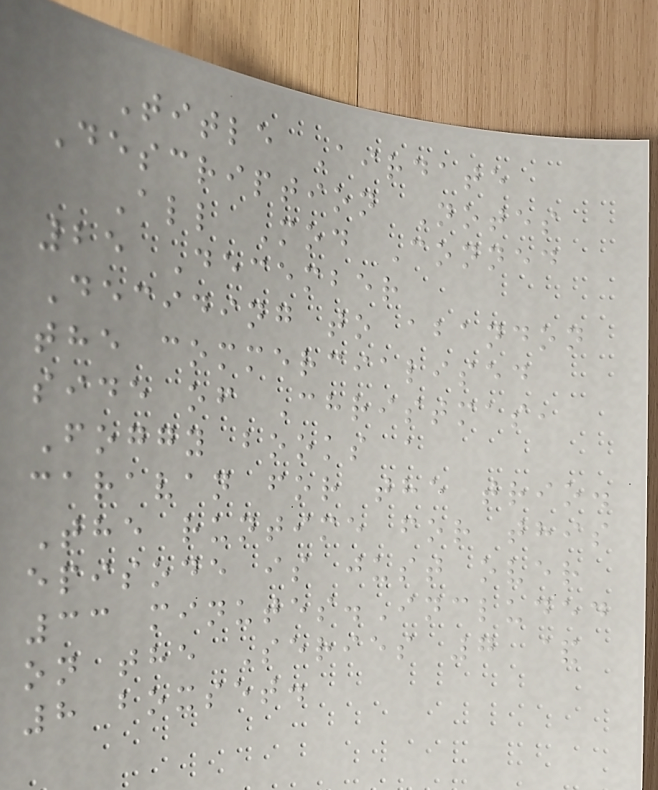Title Airdate
Description Notes
All Mod Conned
25 December
Deciding to abandon
the commercialised
side of Christmas,
Foggy books a
caravan for the trio.
The runtime for this
episode is just over
33 minutes.Included
on the Series 7 &
8 boxset.
